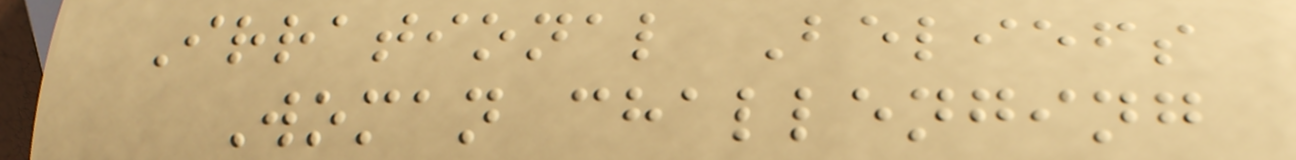Irrational Beliefs
Woman challenging
